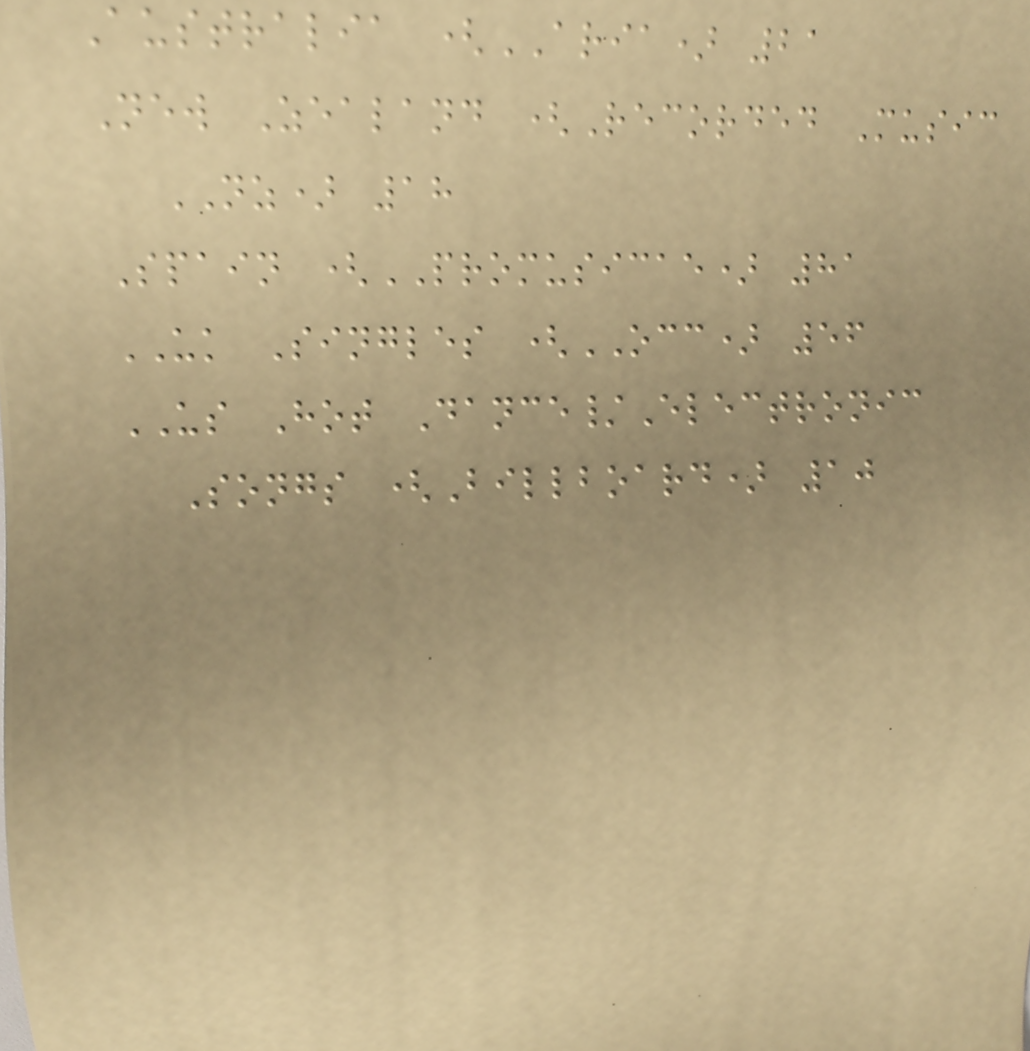Australia (ARIA) 21
New Zealand (Recorded Music
NZ) 18
Spain (PROMUSICAE) 81
UK Singles (OCC) 56
US Hot Dance/Electronic
Songs (Billboard) 10
